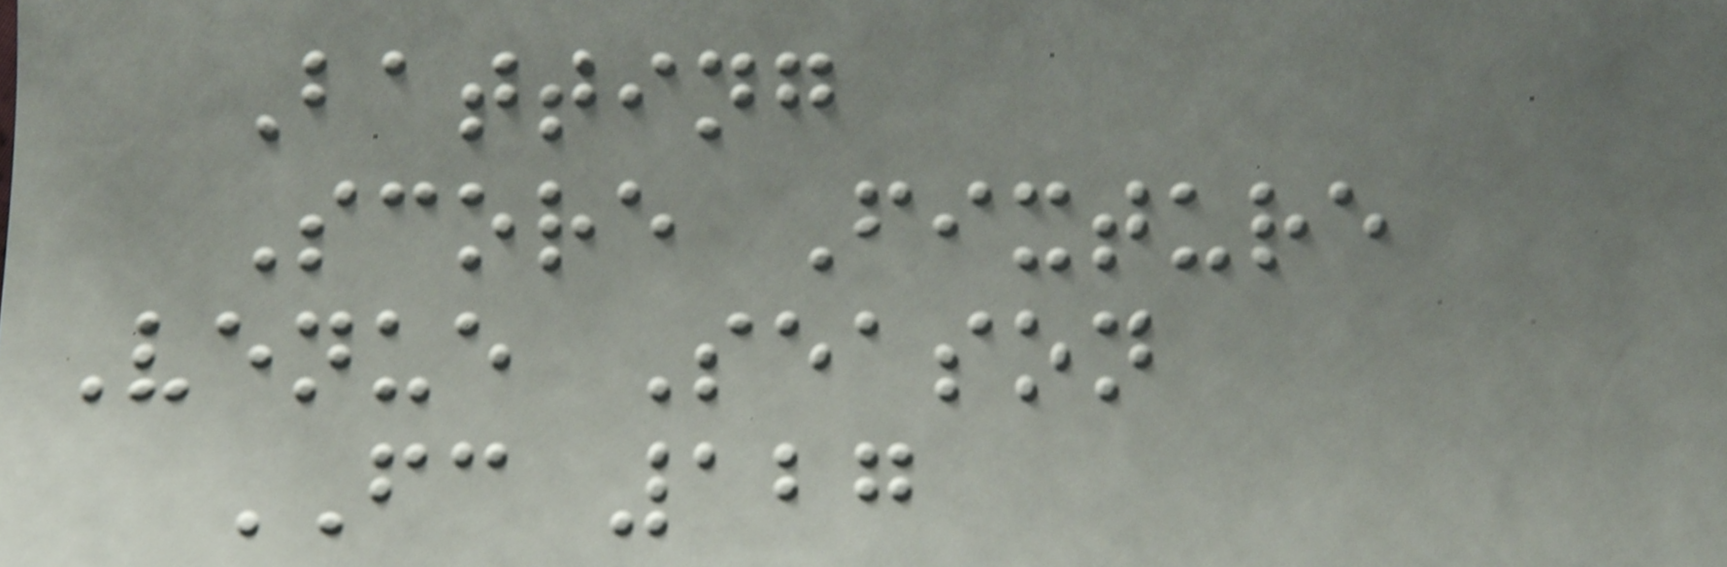Batting
Score Fixture
Venue Season
FC 127
